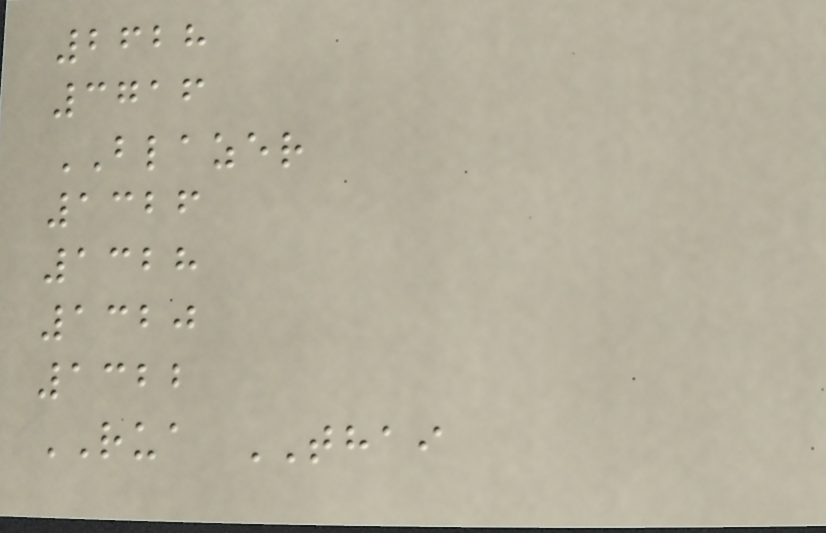2628
3716
BLAZER
1326
1328
1320
1322
RUA THAI
